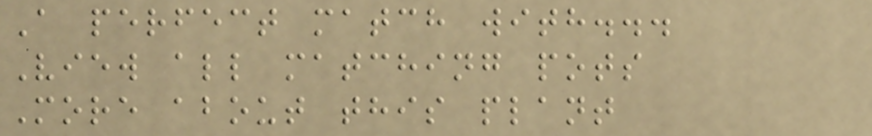A perfect match with...
View all matching pots
More about this plant
